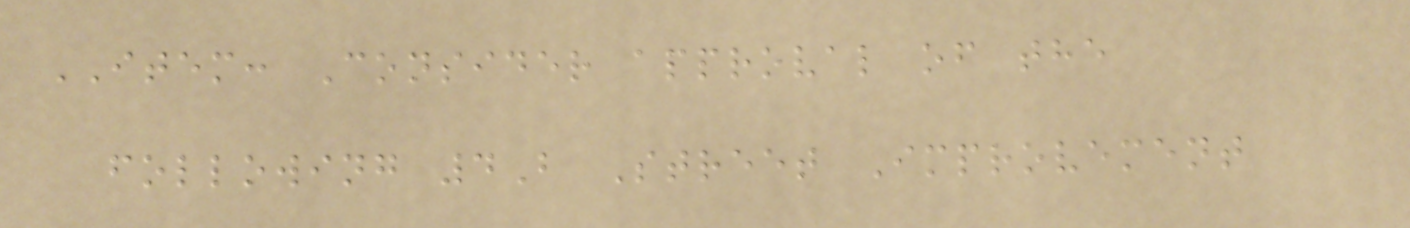ITEM: Consider approval of the
following 4B Street Improvement
